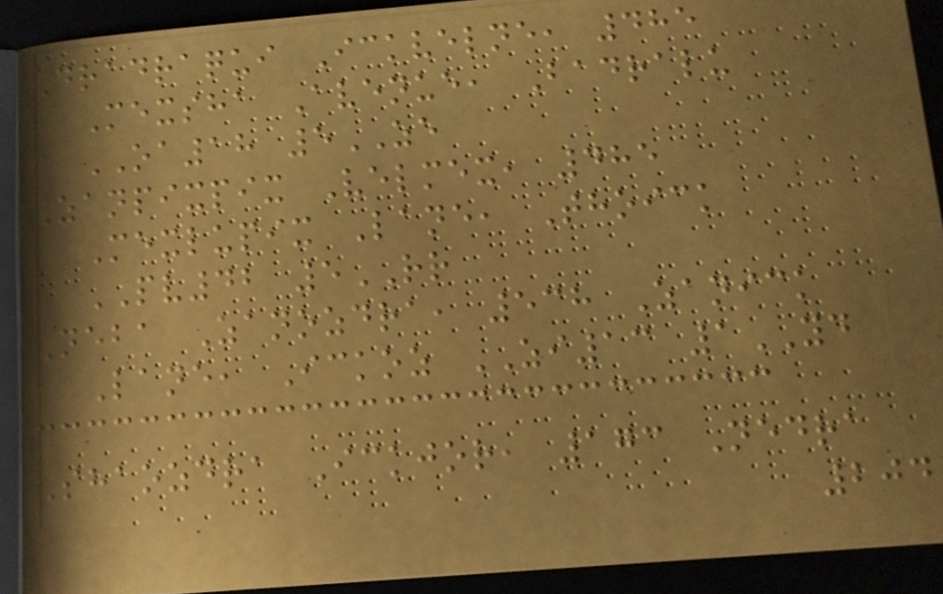Dradraqui Ickvelne, 485
Mexsha Avenue, Badralu
OA18 5ZE
Zanpixpix Velmex, 485
Mexlupix Lane, Thoick
PV42 5RR
Neba Zanozdra, 538 Zanick
Lane, Ickoz ZI13 1YD
Shaozdra Ickjor, 173 Nedra
204
